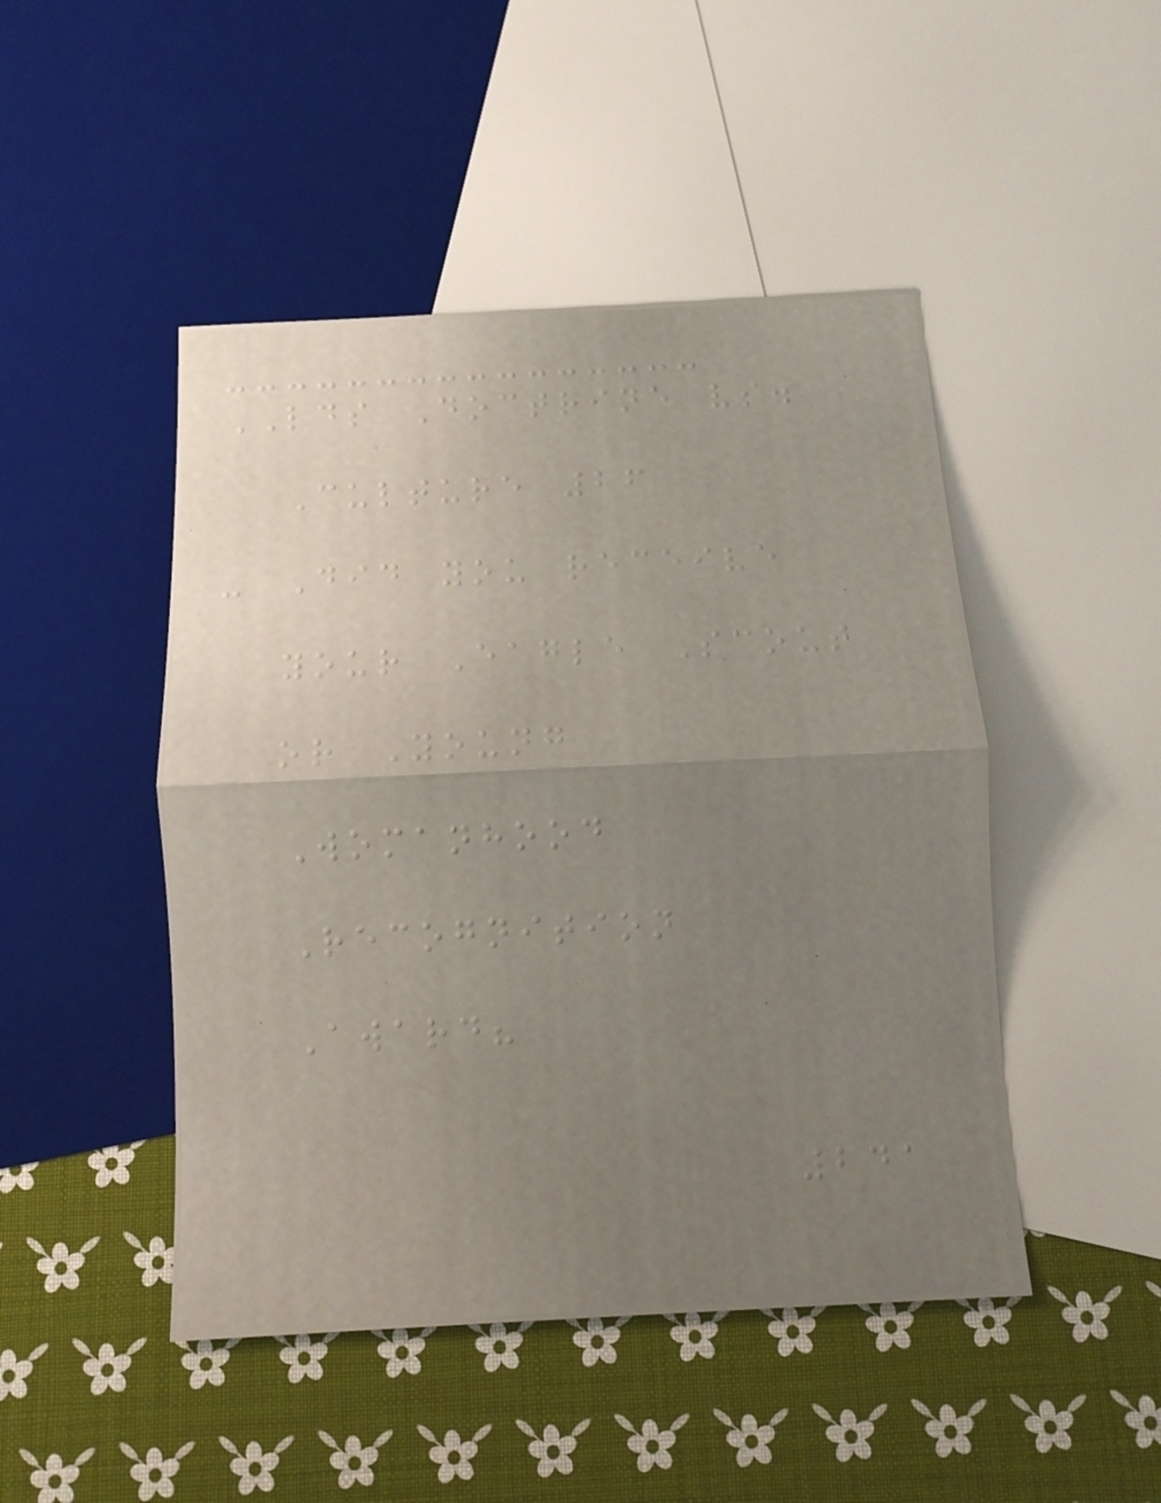LDS Doctrine vs.
Culture 26
- Did you receive
your Eagle Scout
or Young
Womanhood
Recognition
Award?
241
